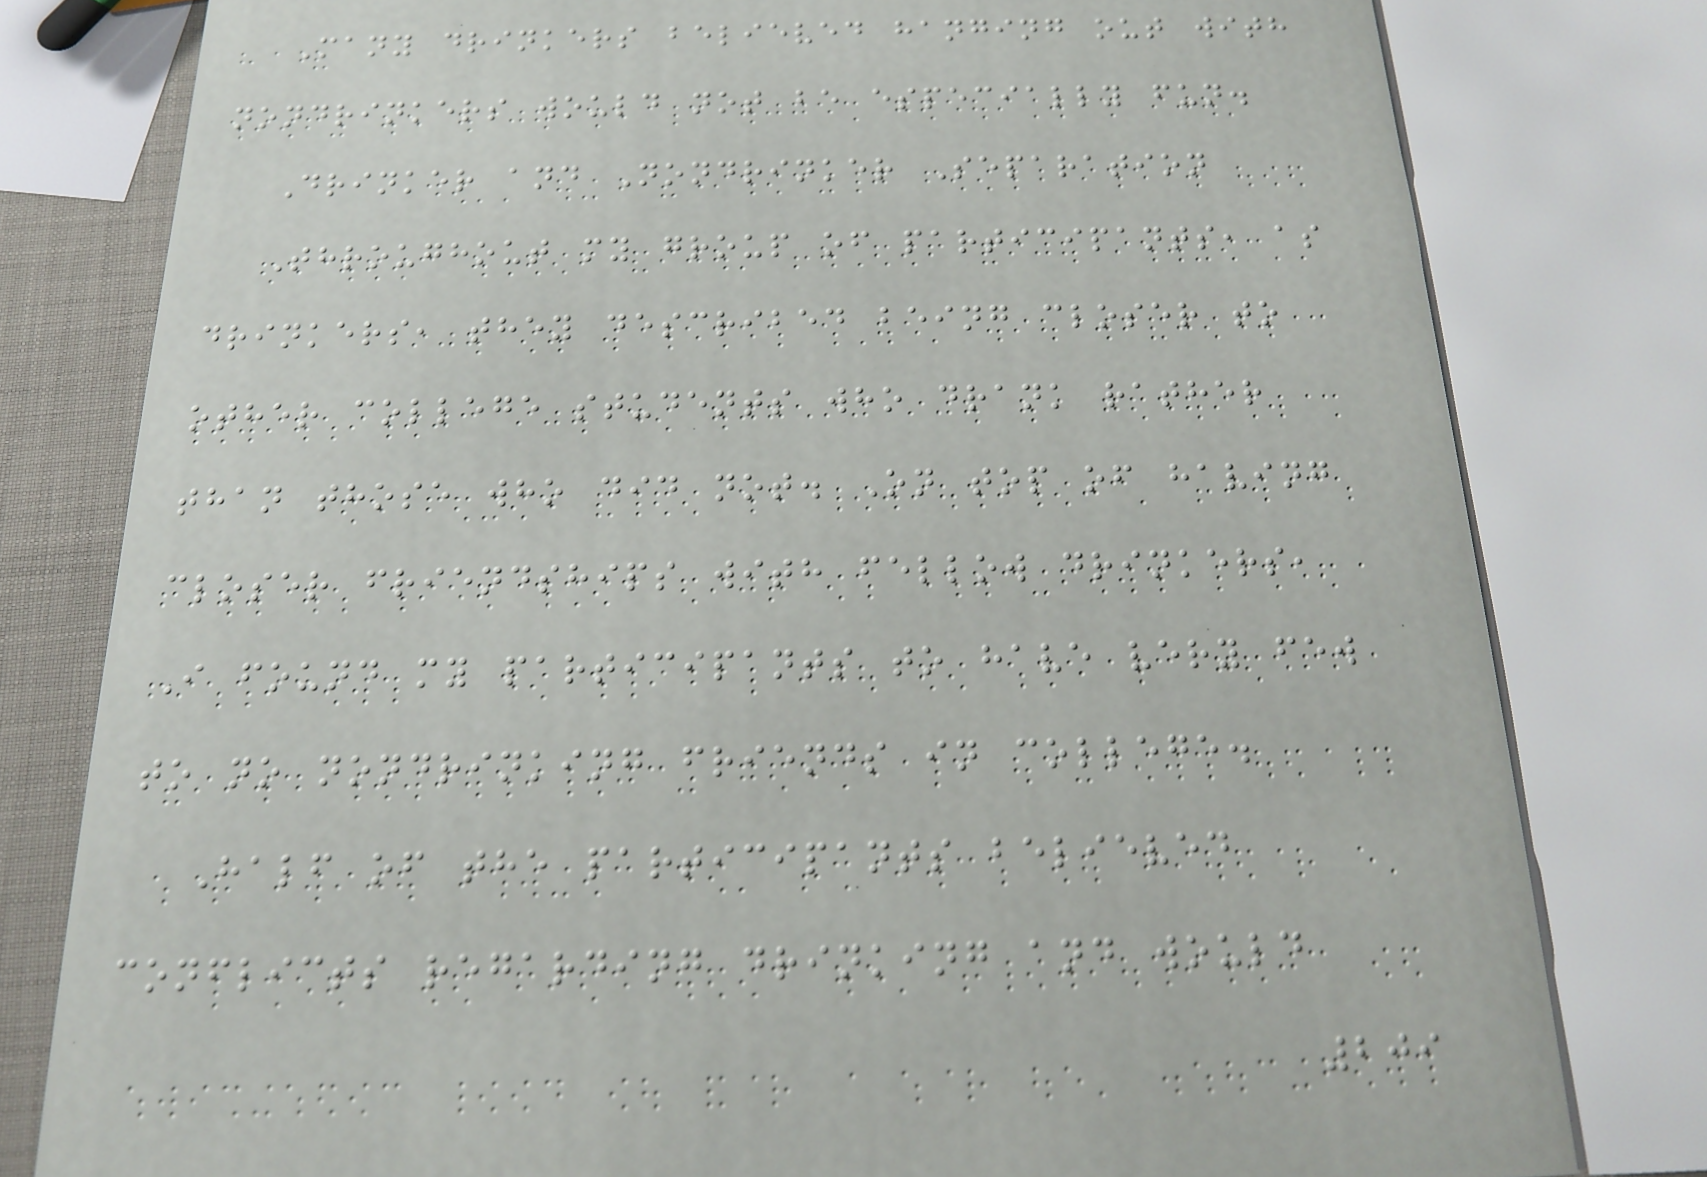Many drinkers believed hanging out with
nondrinkers would not be especially fun.
Drinker and Nondrinker Separation
Throughout my group of participants, as
drinkers, they described being closer to
other college students who drank rather
than those who did not. On top of having
closer friendships with fellow drinkers,
I found my participants to have very few
to no nondrinking friends in college.
Half of the participants believed
conflicts regarding drinking and would
209
